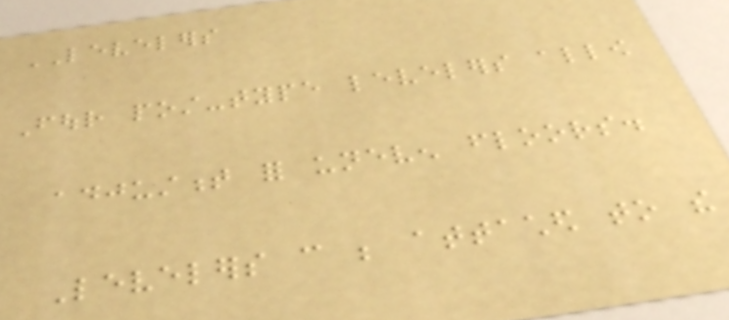LEVELERS
Four post-type levelers allow
adjustment for uneven floors.
Levelers can be attached to the
